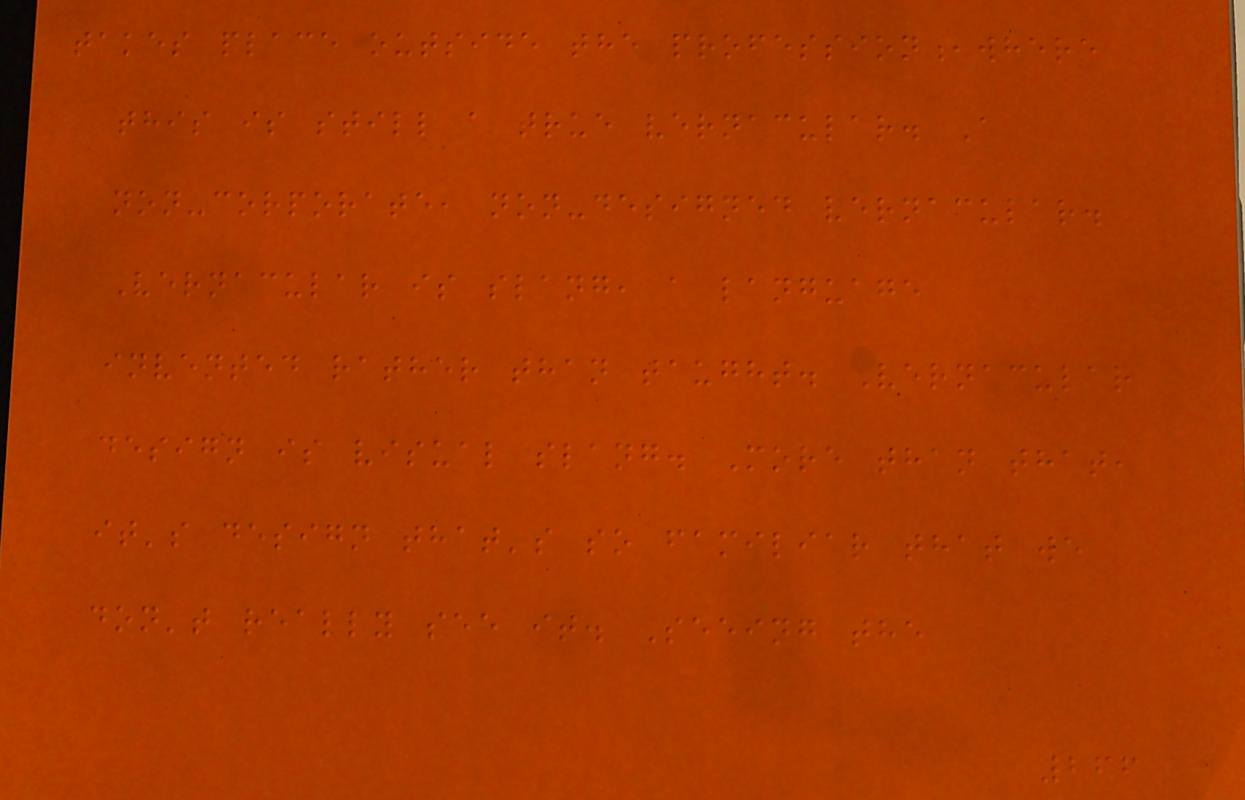takes place outside the profession,where
this is still a true vernacular. A
non-corporate, non-designed vernacular.
Vernacular is slang, a language
invented rather than taught. Vernacular
design is visual slang. More than that,
it's design that's so familiar that we
don't really see it. Seeing the
266
